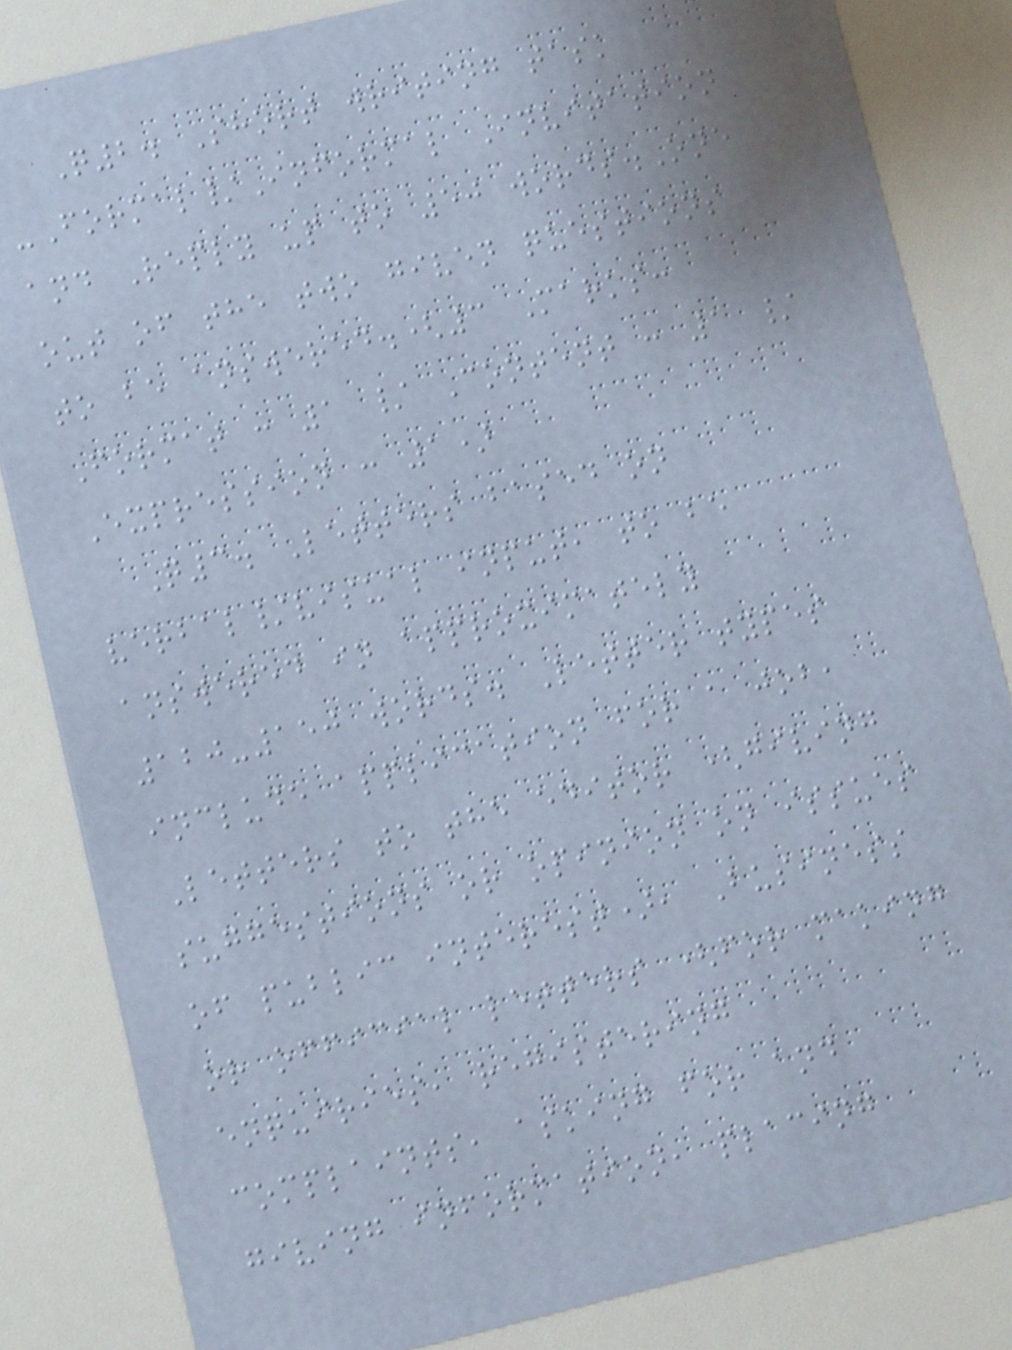Q2. Short writing task
-Formal/Informal Invitation
and Reply up to 50 words.One
out of the two given questions
to be answered.(3 Marks:
Format : 1 / Content : 1 /
Expression : 1)
Q3. Letters based on
verbal/visual input, to be
answered in approximately
120-150 words. Letter types
include application for a job,
Letters to the editor (giving
suggestions or opinion on issues
of public interest), Business
or official letters (for making
enquiries, registering
complaints, asking for and
giving information, placing
